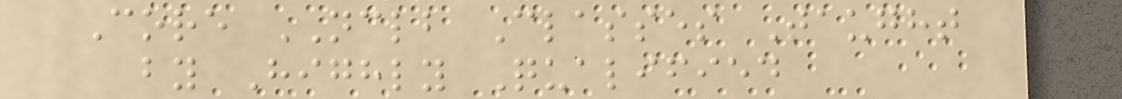Core NCLB Classes Taught
by Highly Qualified
